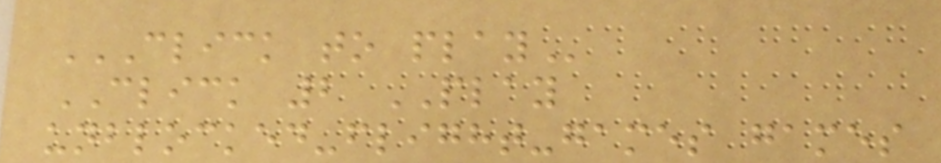CLICK TO PLAY
CLICK 2 PLAY
unblocked-flight-games games
